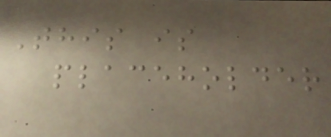This is
placeholder
